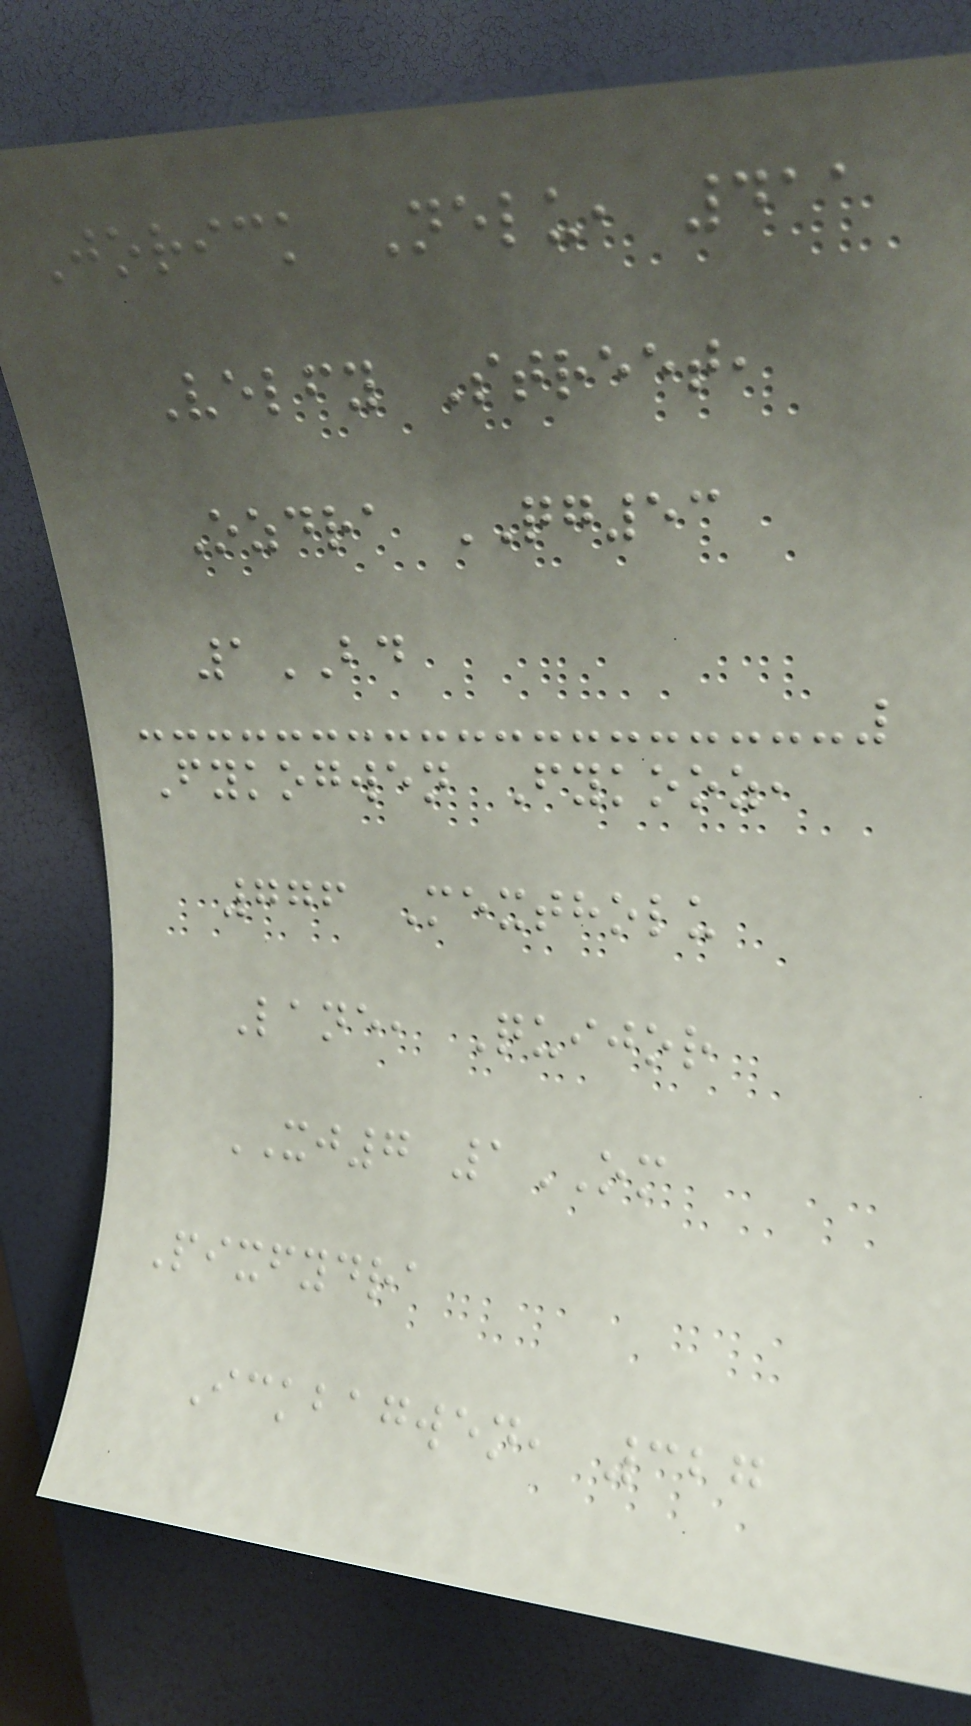Jorick Nelu, 411
Velfy Street,
Ozdra QG53
1BD
Fykogwen Fykooz,
776 Mextholu
Lane, Quijor
XJ7 1OM
Pixfydra
Ickbagwen, 327
